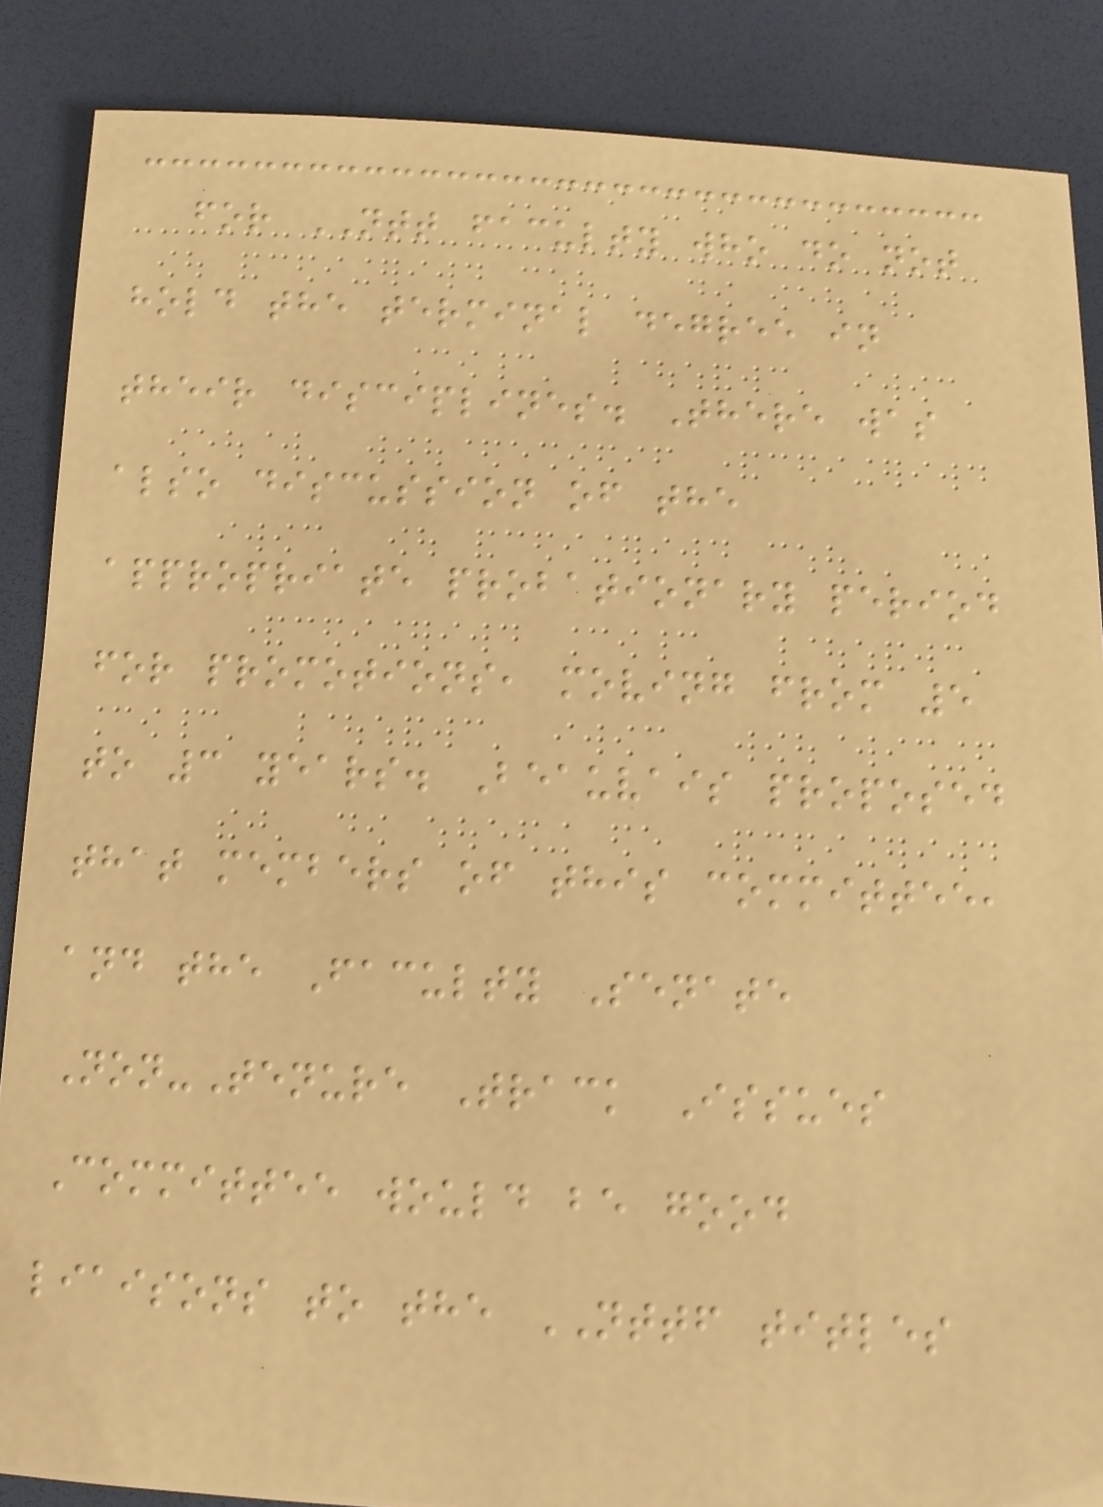for NTT faculty who do not
hold the terminal degree in
their disciplines. There was
also discussion of the
appropriate probationary period
for promotions, moving from 5
to 3 years. Beauvais proposed
that members of this committee,
and the Faculty Senate
Non-Tenure Track Issues
Committee would be good
liaisons to the NTTF titles
